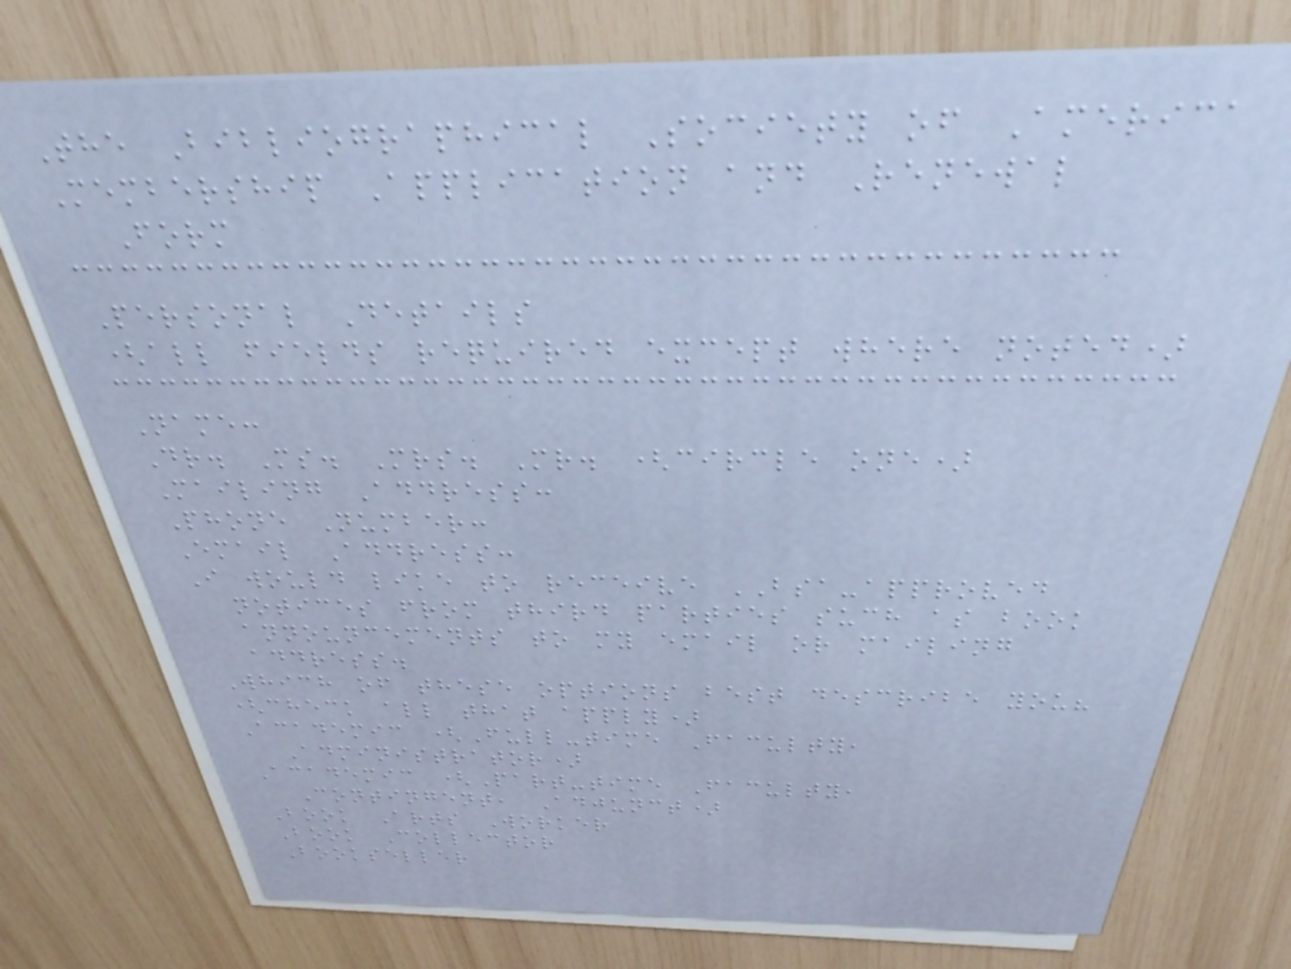The Bibliographical Society of America
Membership Application and Renewal
Form
Personal Details
(all fields required except where noted)
Name:
Dr. Ms. Mrs. Mr. (circle one)
Mailing Address:
Phone Number:
Email Address:
I would like to receive BSA-approved
notices from third parties such as book
announcements to my email or mailing
address.
Which of these options best describe you?
(check all that apply)
Academic (Full-time Faculty,
Administrator)
Academic (Part-time Faculty,
Contingent, Adjunct)
Book Arts Worker
Book Collector
Bookseller
